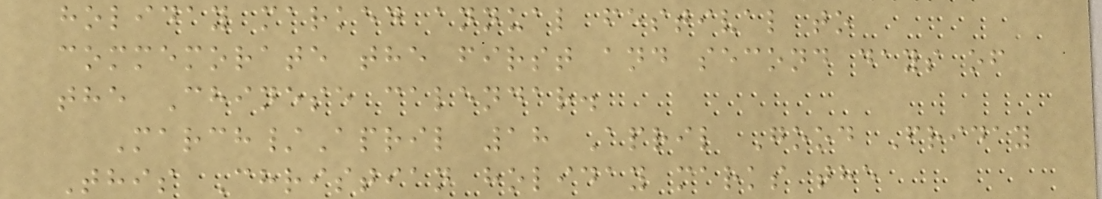holiday marked annual festival to
commemorate the first and second days of
the Chinese calendar.
March/April 18 April Good Friday
This Christian holiday marks the
